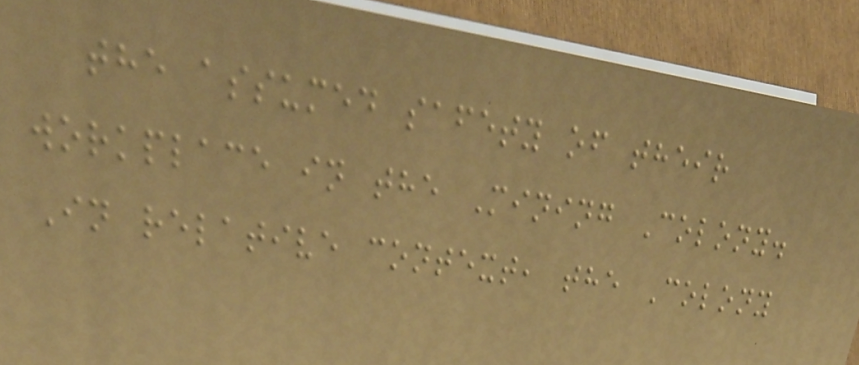the assumed safety of their
workplace in the Mining Colony.
In relative context, the Colony
